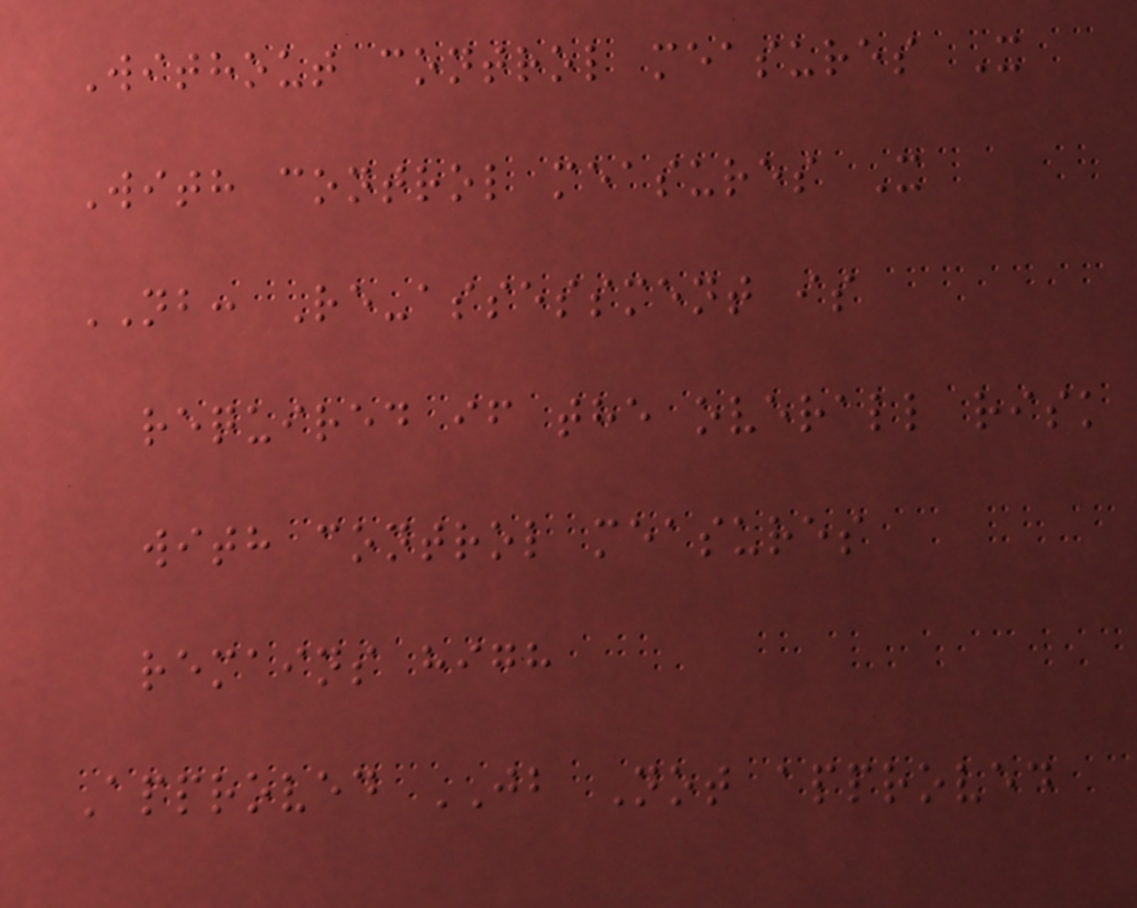Without control measures X
With control measures X
NB: Re-assessment is
required if the overall risk
with control measures
remains high
Approved JB Not approved
